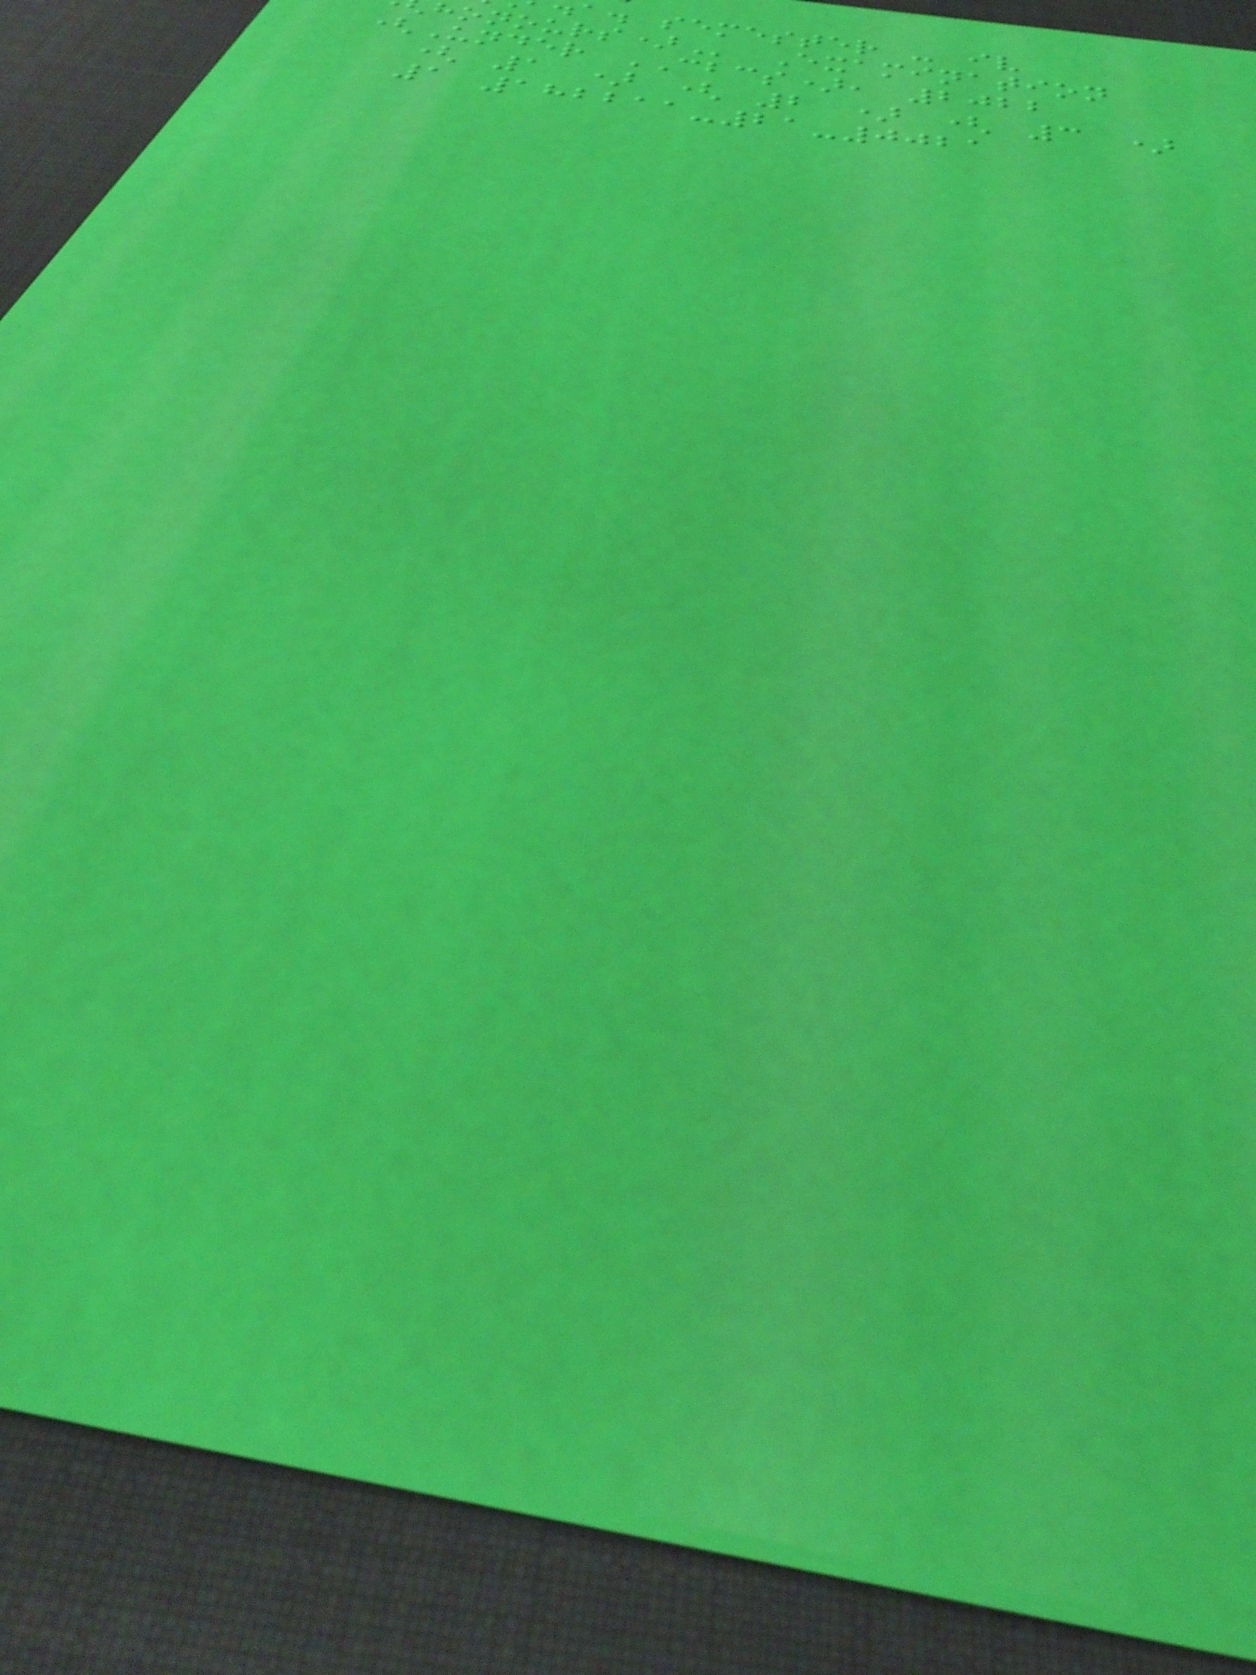a. semester - iv
Examination
(Under CBCS), 2022
( 1 ) ( 2 ) ( 3 )
1 182211-21-0021
